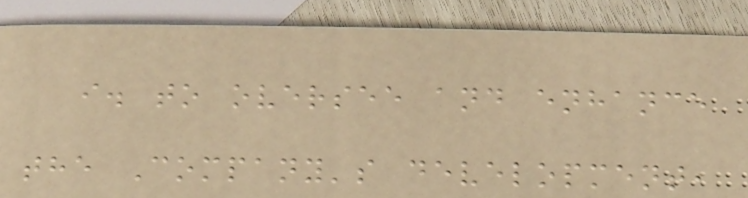i. to oversee and enhance
the Company's development,
